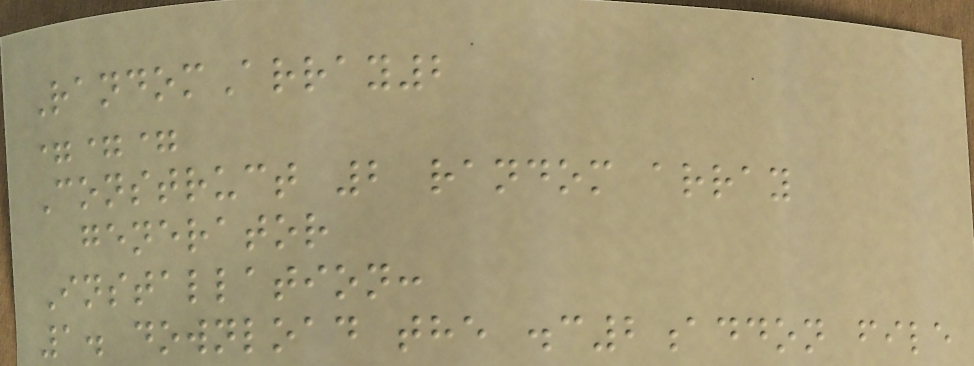RandomArray2
===
Construct 2 random array
generator
Installation:
1. download the .c2addon file
